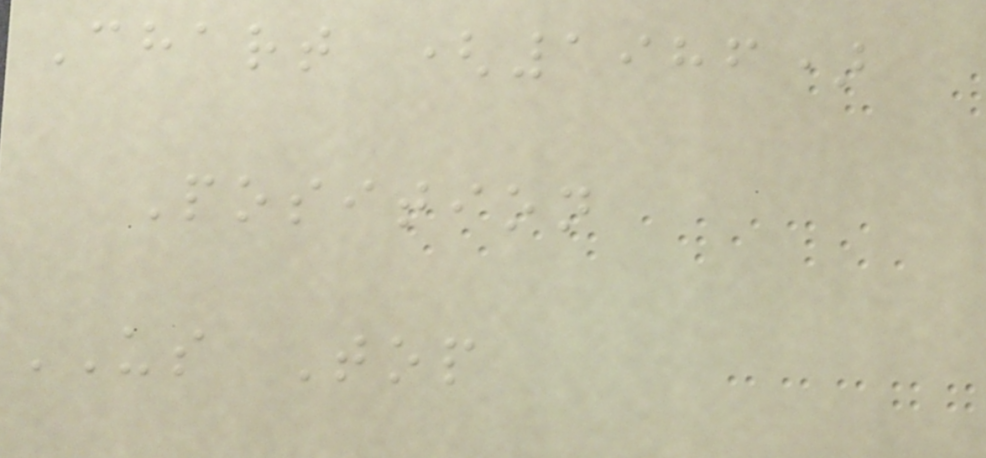Chart (1986)
Position
US Top
